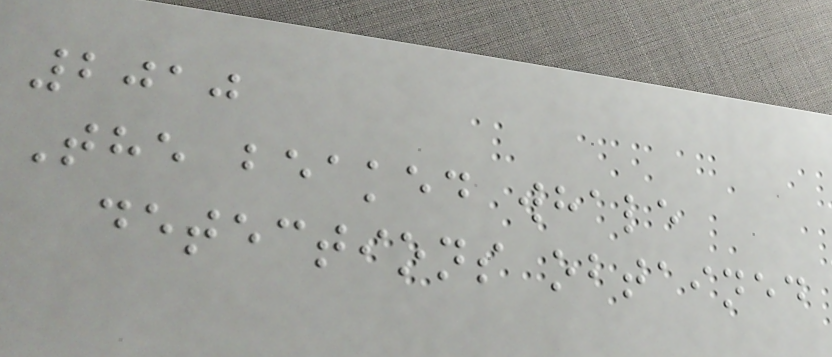2010
The beaked whale
detections obtained
